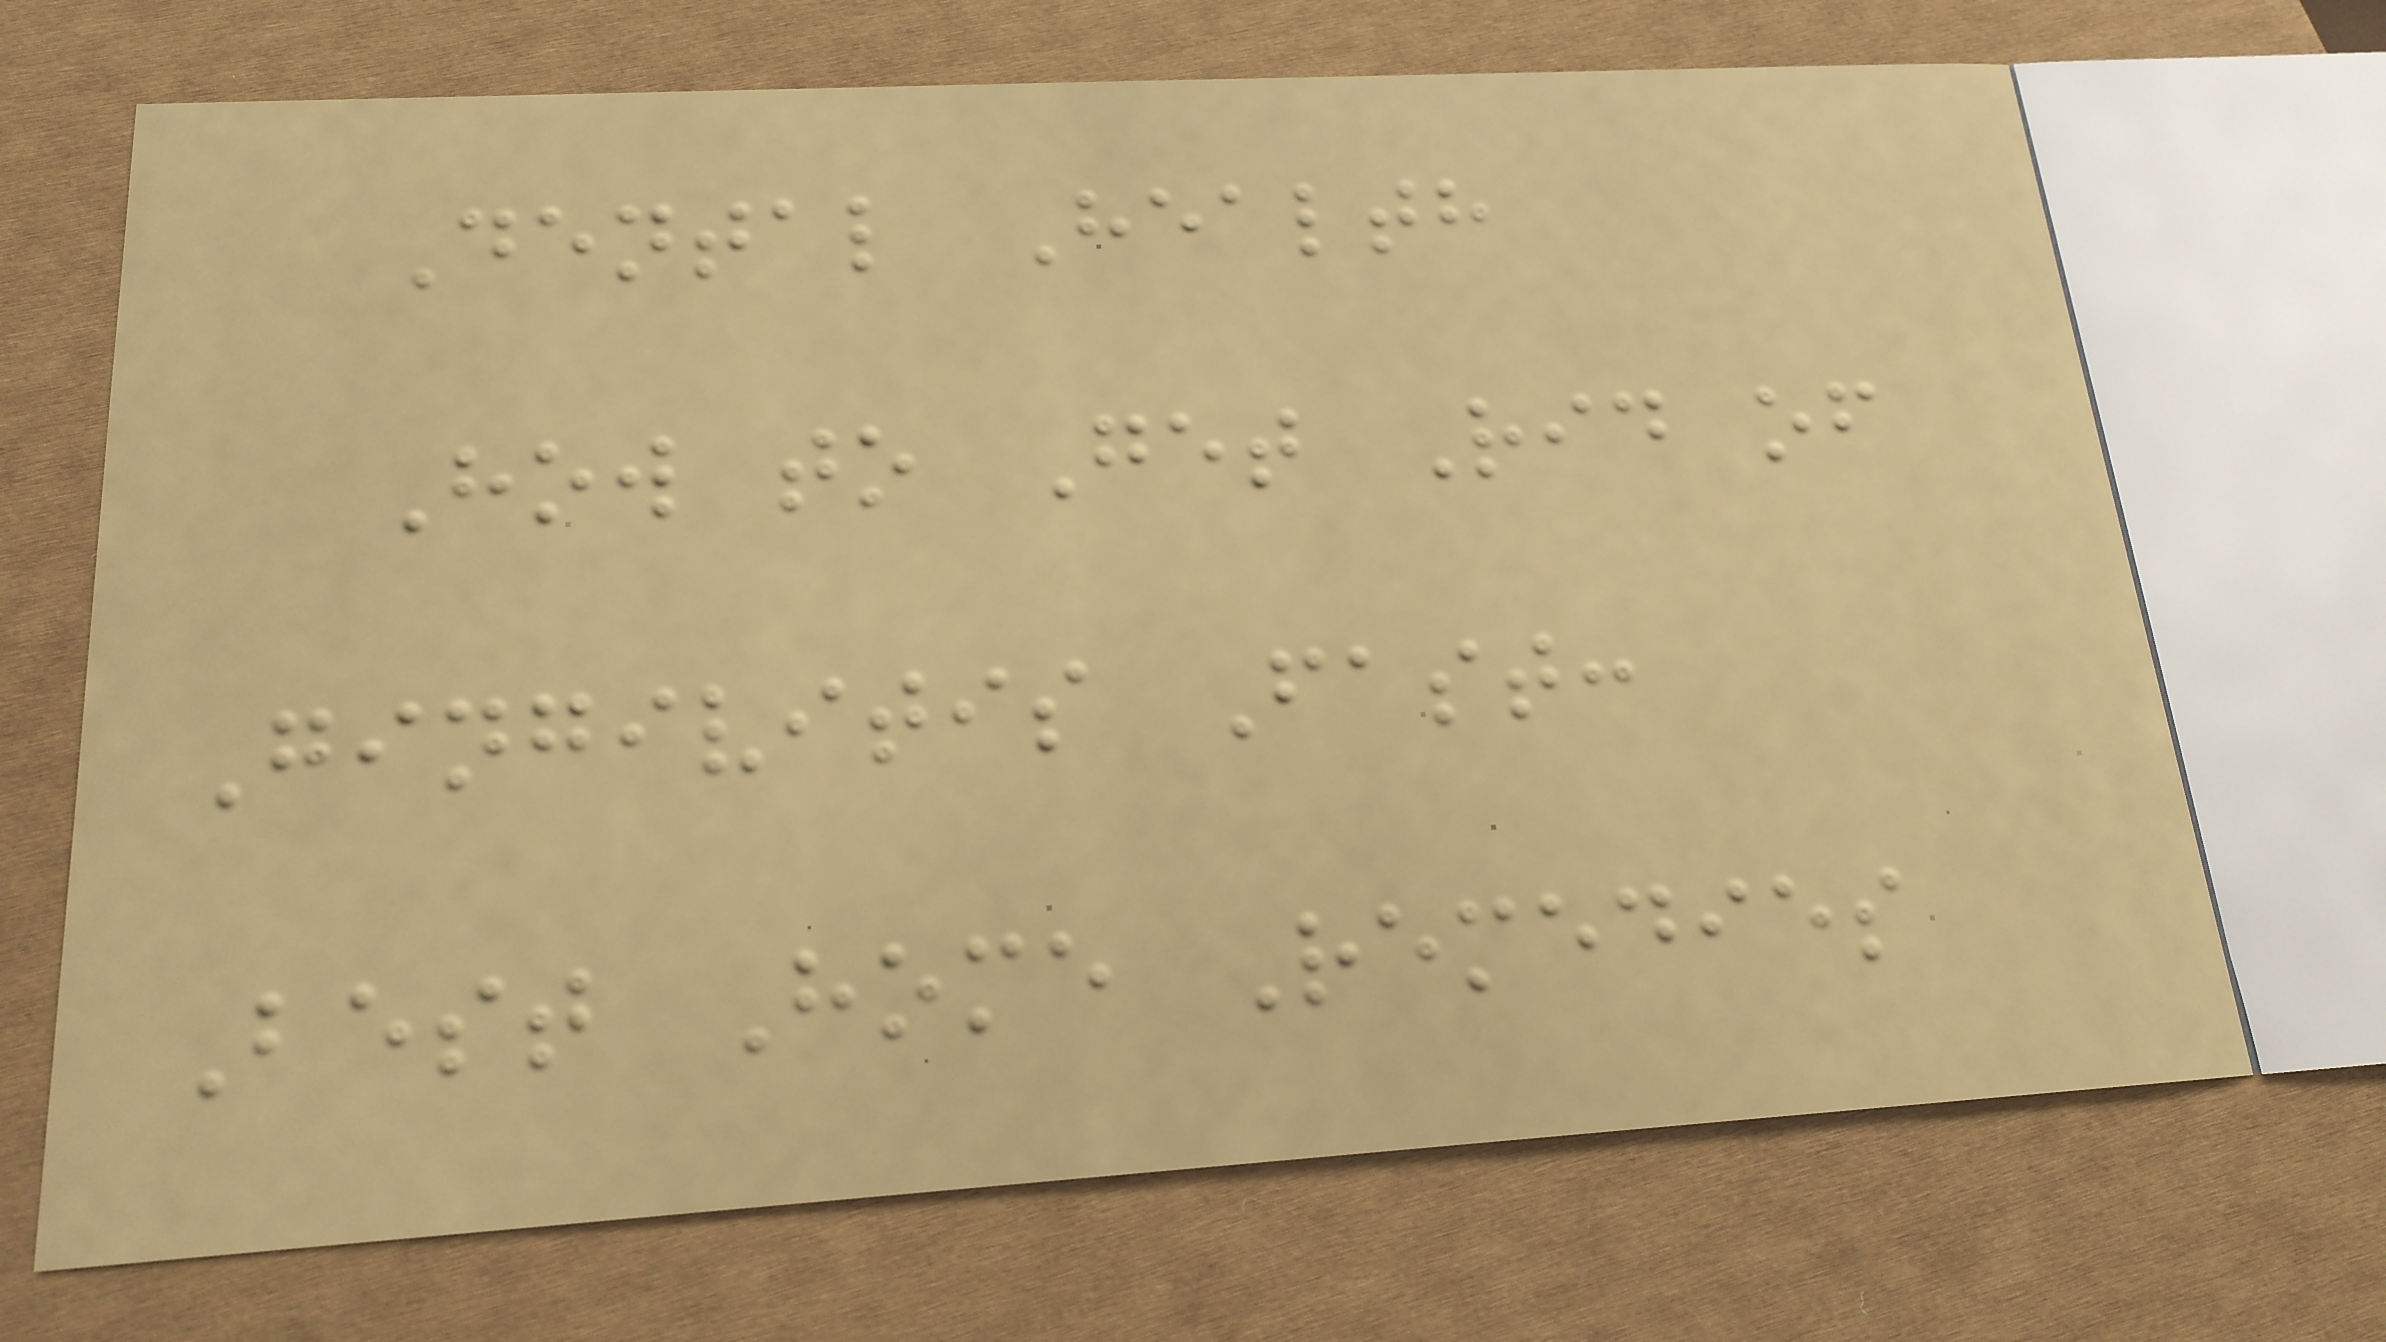Dental Health
How to Get Rid of
Gingivitis Fast:
Best Home Remedies
